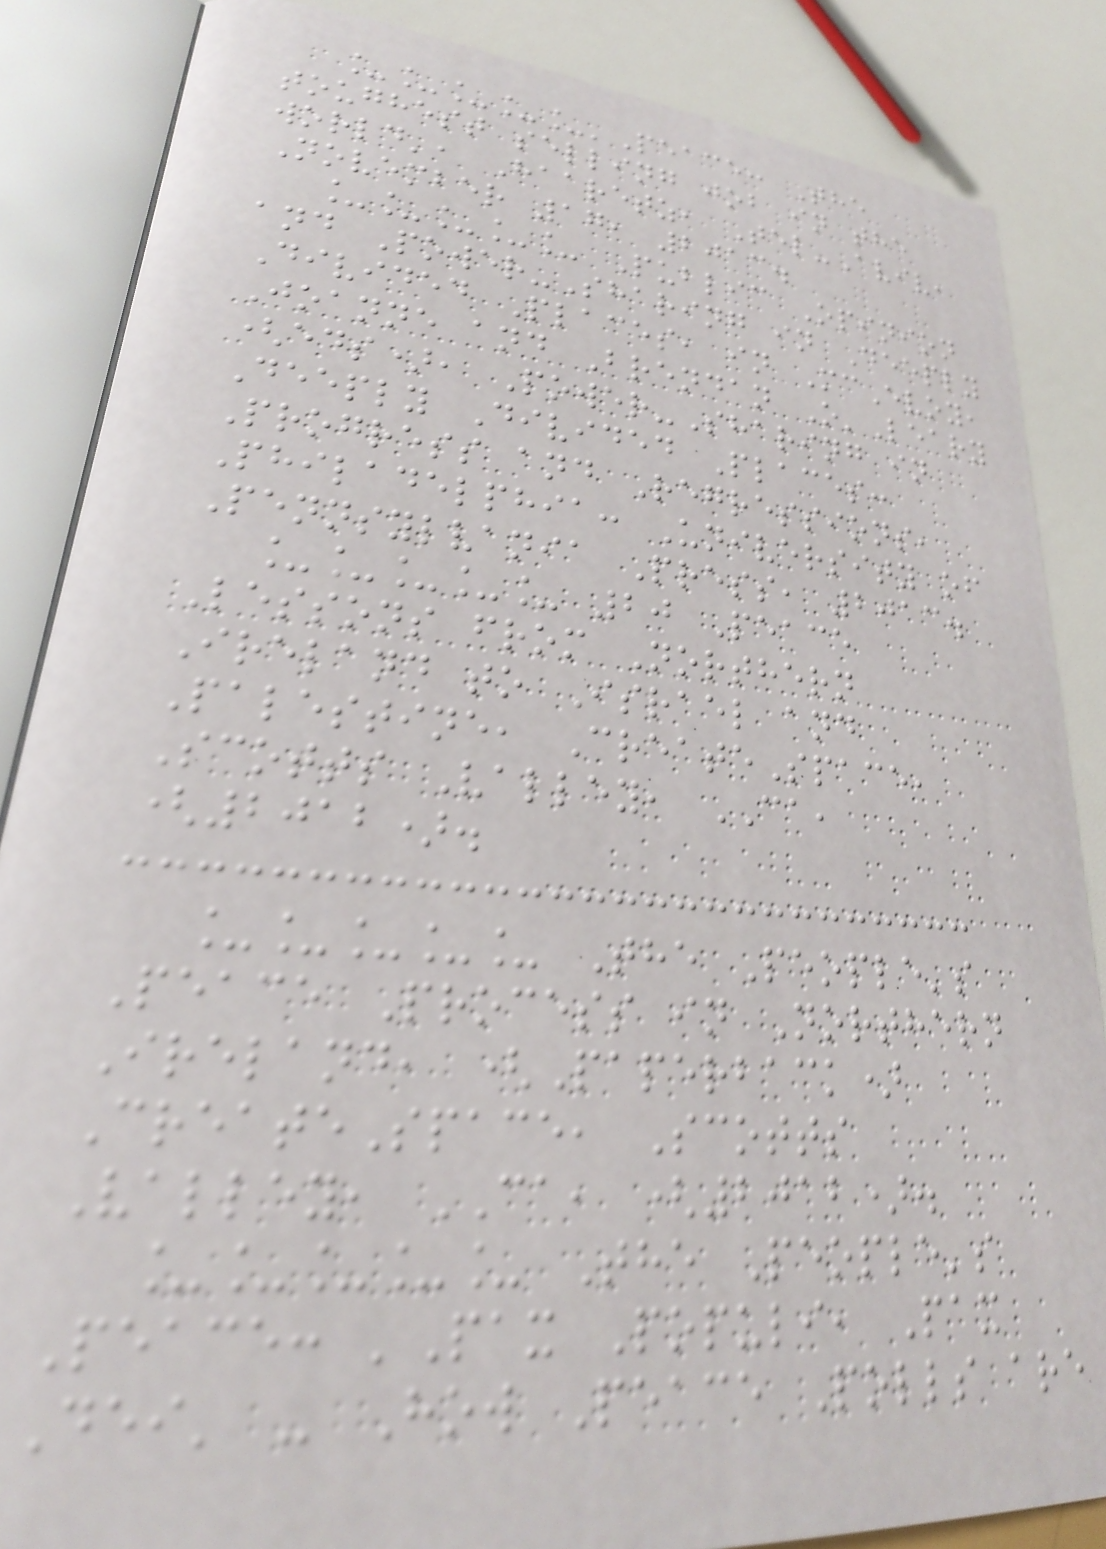_____'Peace: The
toughest selling job in the
world', Haaretz, Tel-Aviv,
November 17, 2013.
_____ Public Opinion
and Power-Sharing in Deeply
Divided Places, in McEvoy,
Joanne and Brendan O'Leary
(eds), Power-Sharing in
Deeply Divided Places:
Progress and Regressions,
Philadelphia: University of
Pennsylvania Press, 2013.
_____ 20 Peace
Lessons from Northern
Ireland to Israel and
Palestine, CreateSpace,
Scotts Valley, CA,
(2012).
_____ The People's
Peace Process in Northern
Ireland, (Paperback)
CreateSpace, Scotts
Valley, CA, (2012).
_____ The People's
Peace: 'Pax Populi, Pax
Dei' - How Peace Polls are
